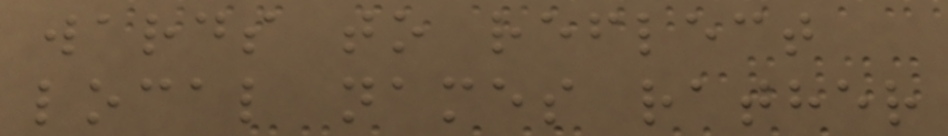wards to reflect
local names rather
